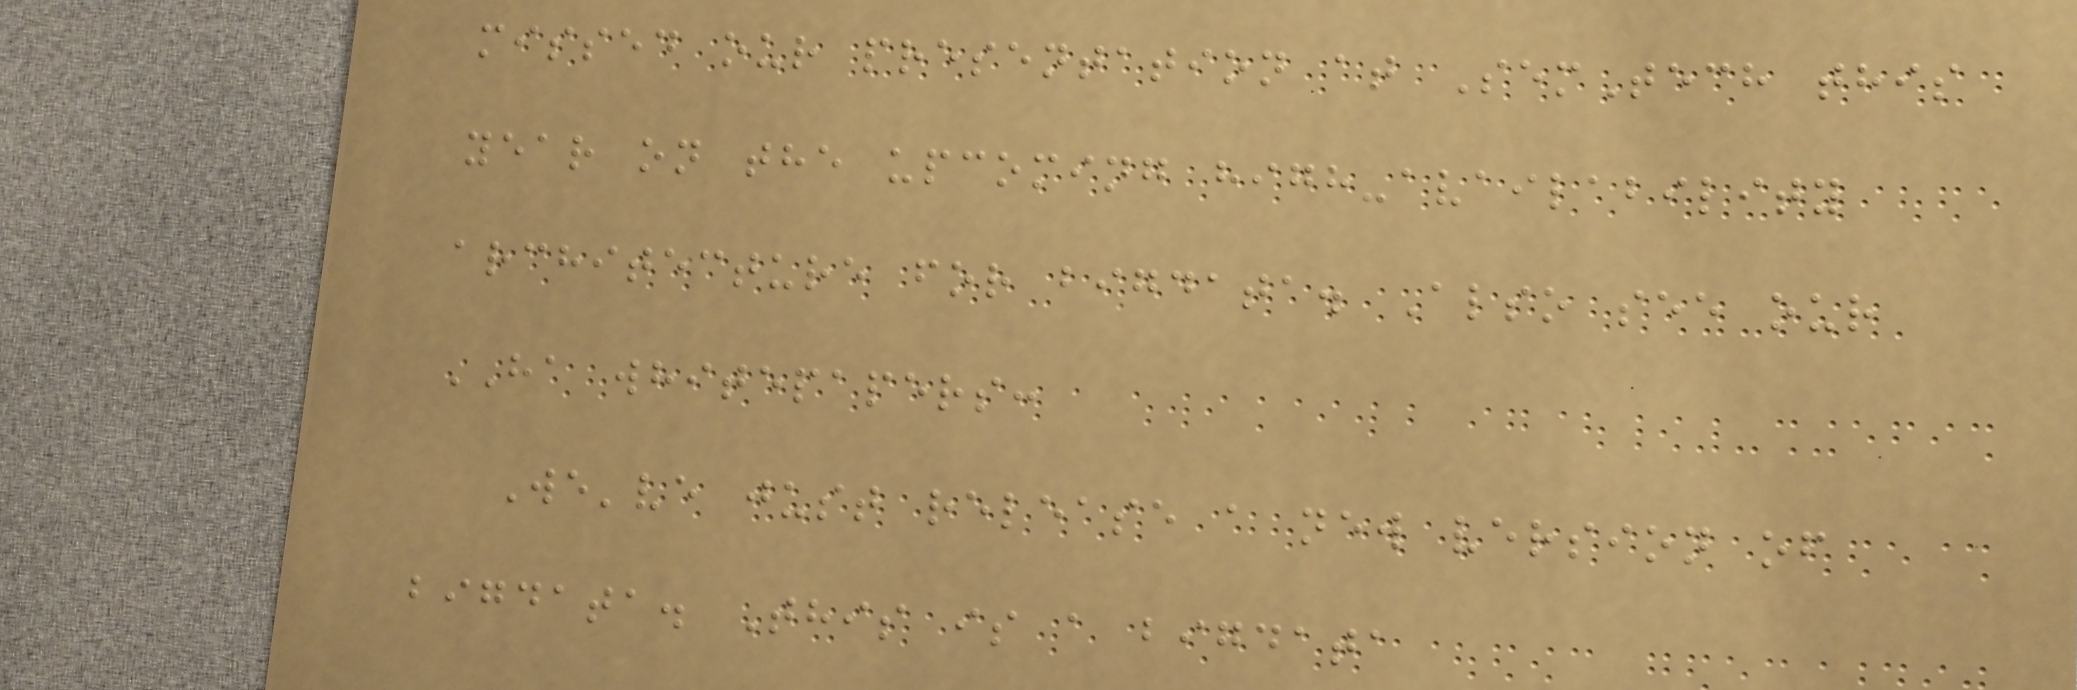missed our presentation at SemTech this
year on the upcoming high-availability
architecture for bigdata. Also see our
HA whitepapers:
We've just release a new version of
bigdata. This is a bigdata
